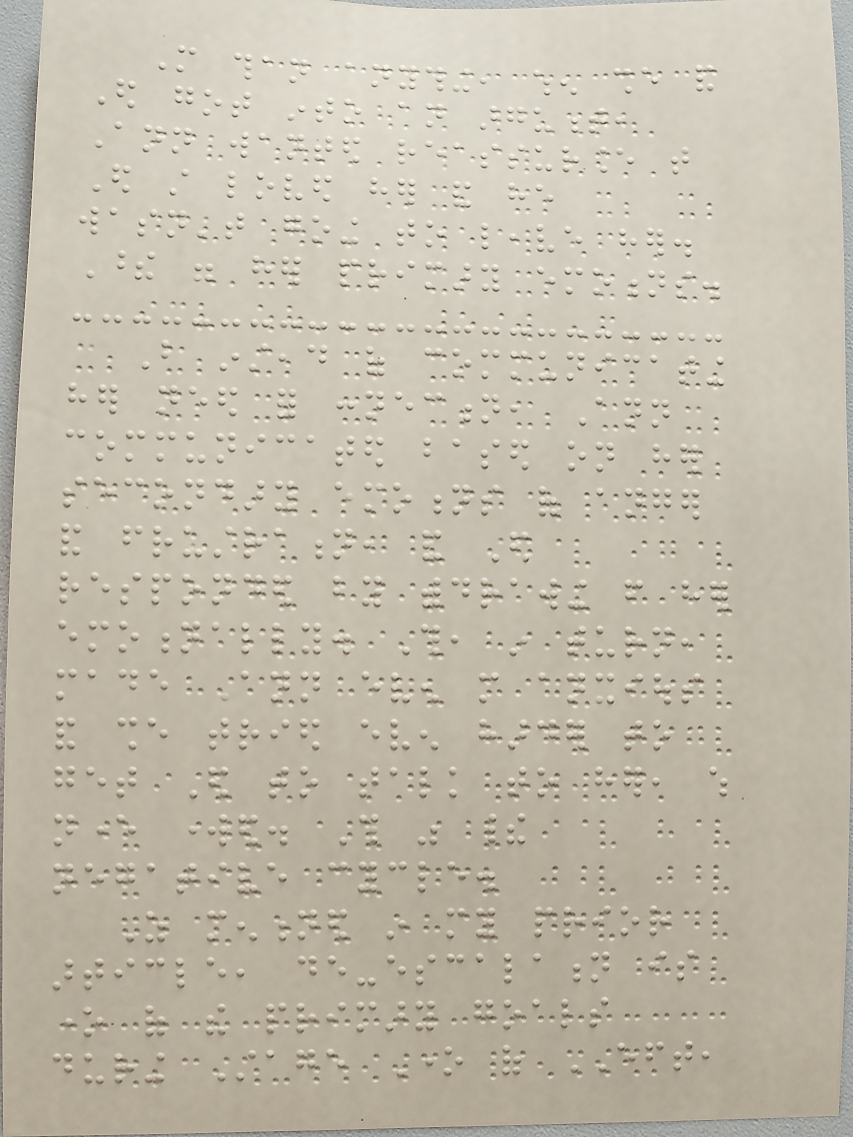More than anything, when she and
Ed got into an argument,
Ann wanted reassurance that
Ed still loved her and he
wasn't going to leave her.
These were her primary emotions.
But instead of communicating
her need for connection, Ann
communicated based on her
secondary emotions of anger
and frustration, and Ed
responded by withdrawing from her
emotionally. This, in turn,
made Ann even more anxious
and she tried even harder to
get Ed to talk to her, which
never worked. This was their
negative cycle.
As mentioned in my prior
article, de-escalation is
one of the primary goals
during Stage One of EFT,
